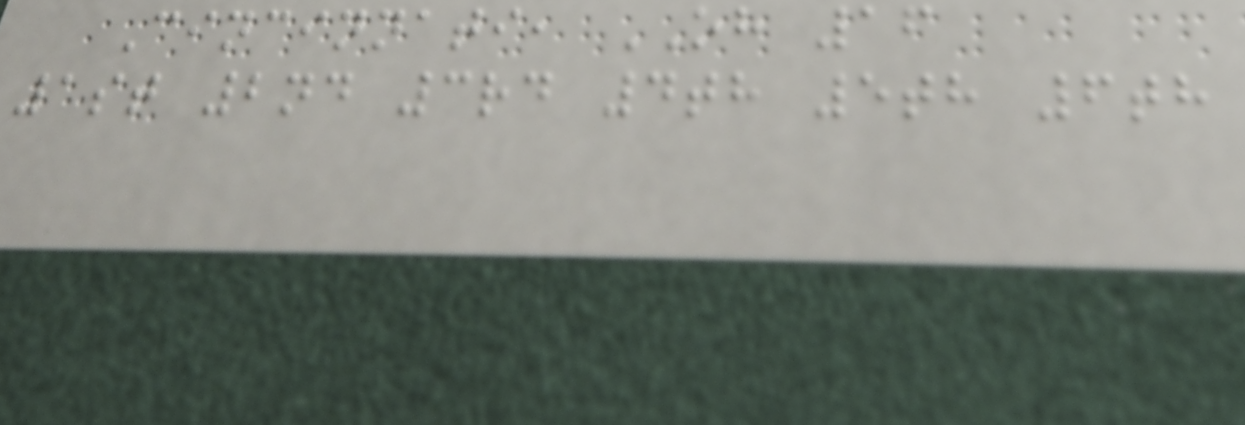Cincinnati, OH 16
1st 2nd 3rd 4th 5th 6th
